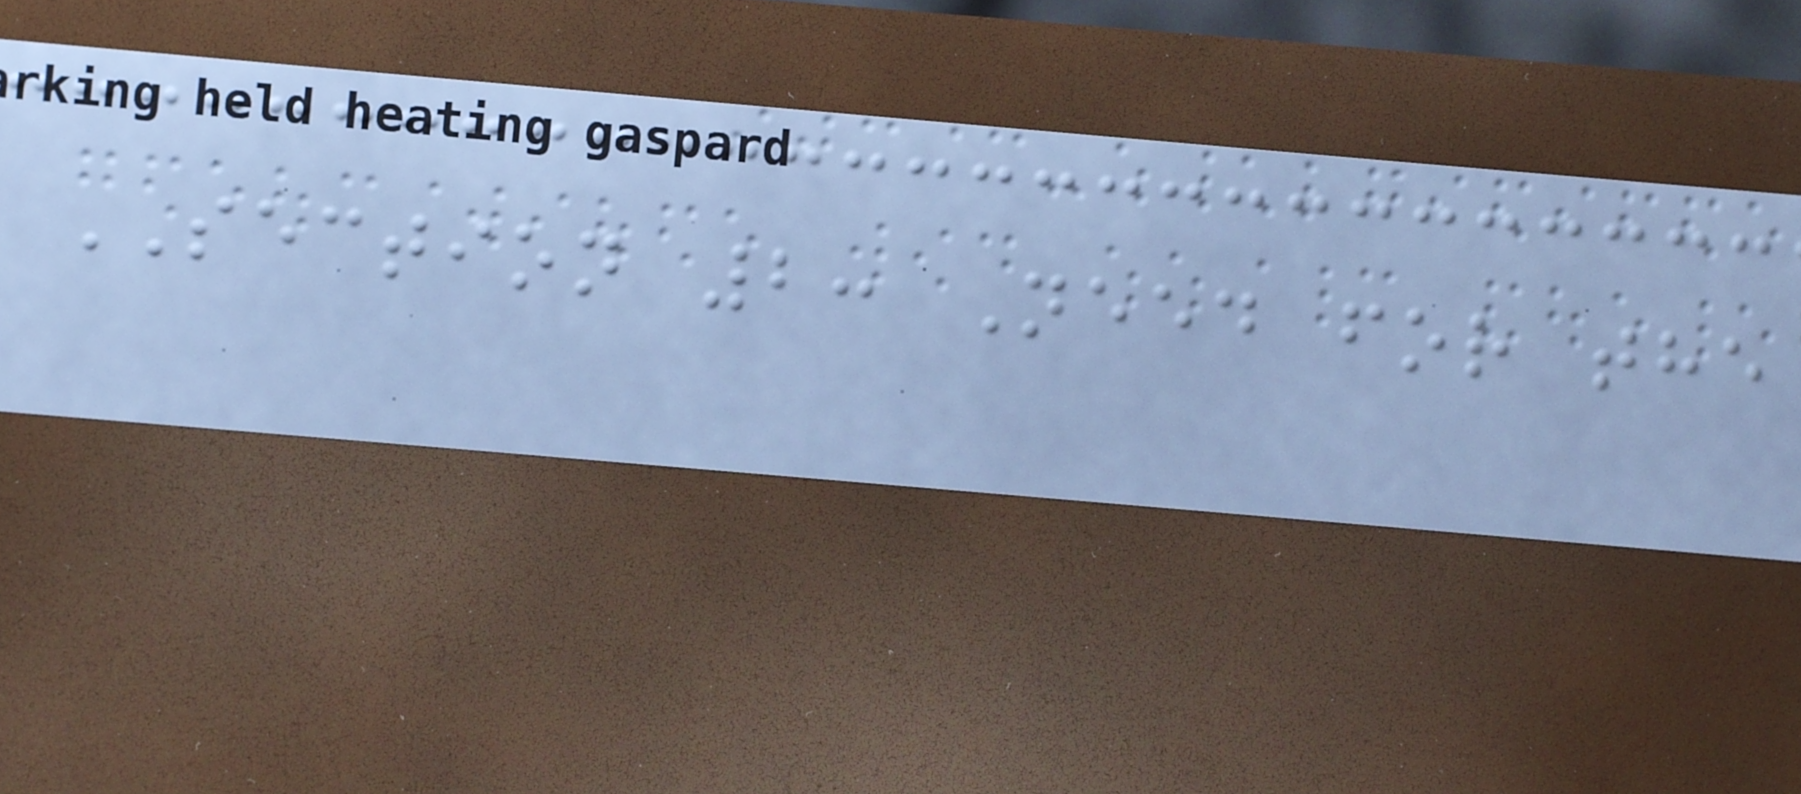SECTION 2: Need for the
